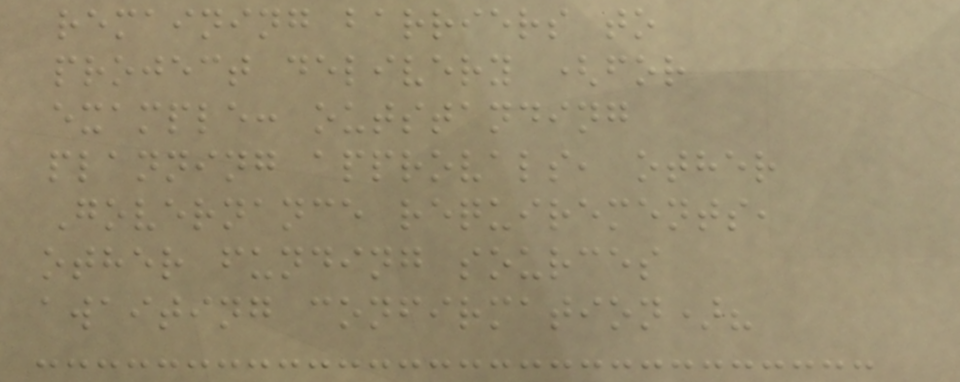remaining barriers to
project delivery (for
example: outstanding
planning approvals, other
Governance requirements,
other funding sources
awaiting confirmation)?
